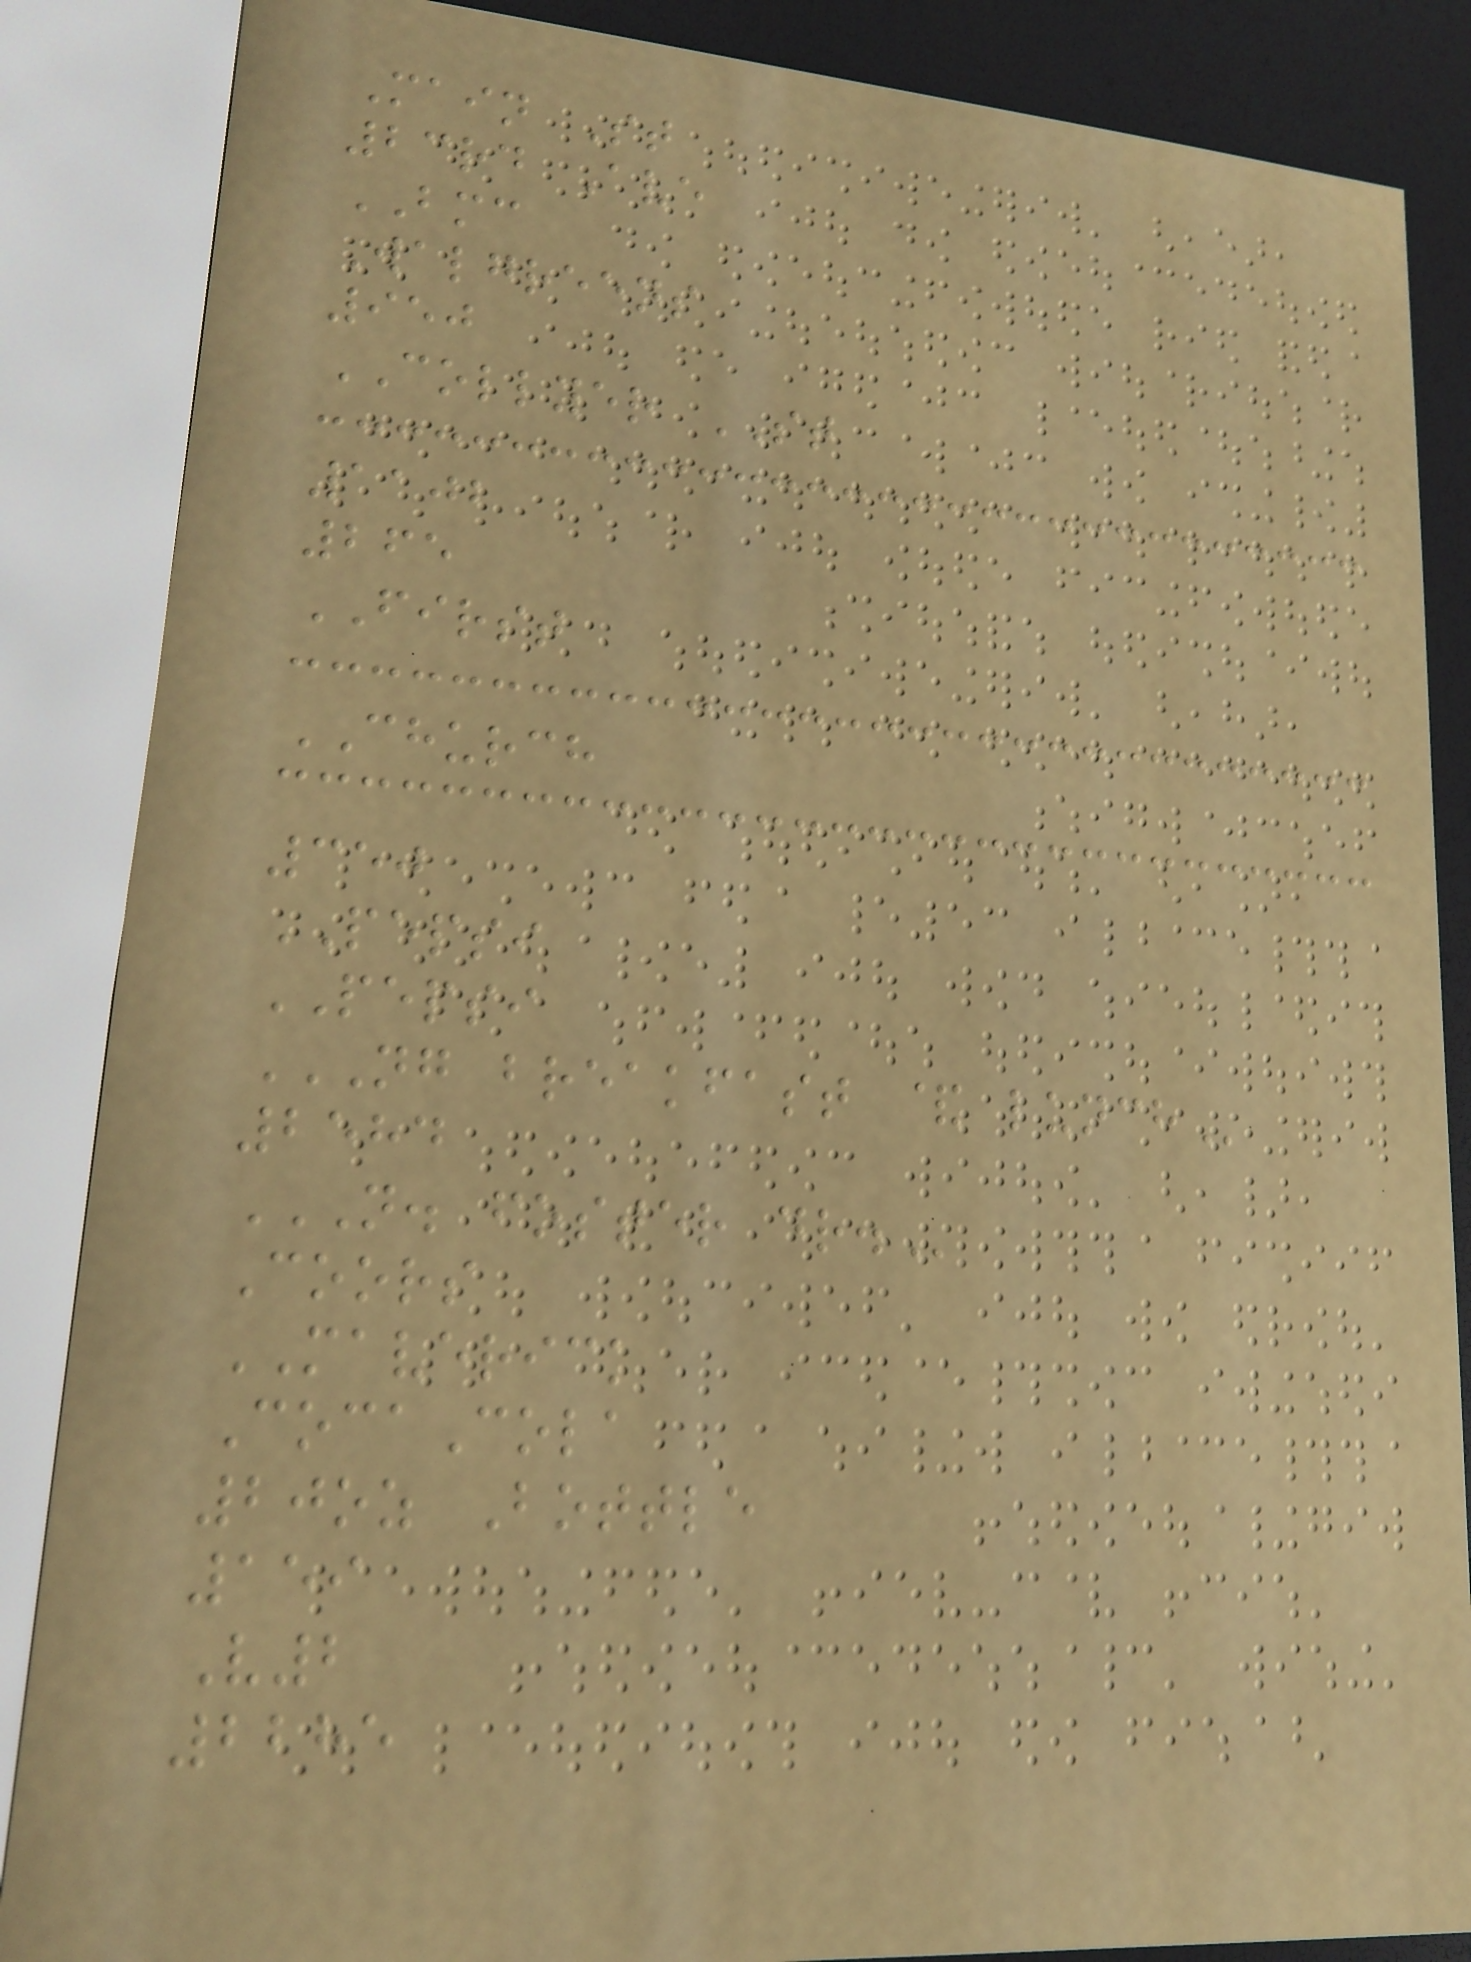Main St
23rd Ave
BMC
Walgreens
950
COLLYER ST
1102
265
FIRST
CHURCH
350
PEPSI
PEPSI
NG BREAKFAST & LUNCH
2584
N. FOSTER DR.
Coors
MAVERICK
CocaCola
20oz Bottle
159
V2
2285
